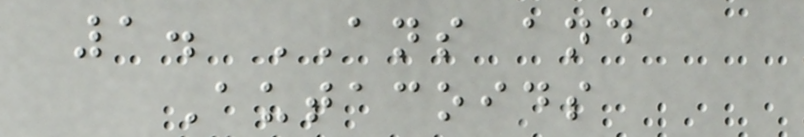1. ANS and
Autacoids
